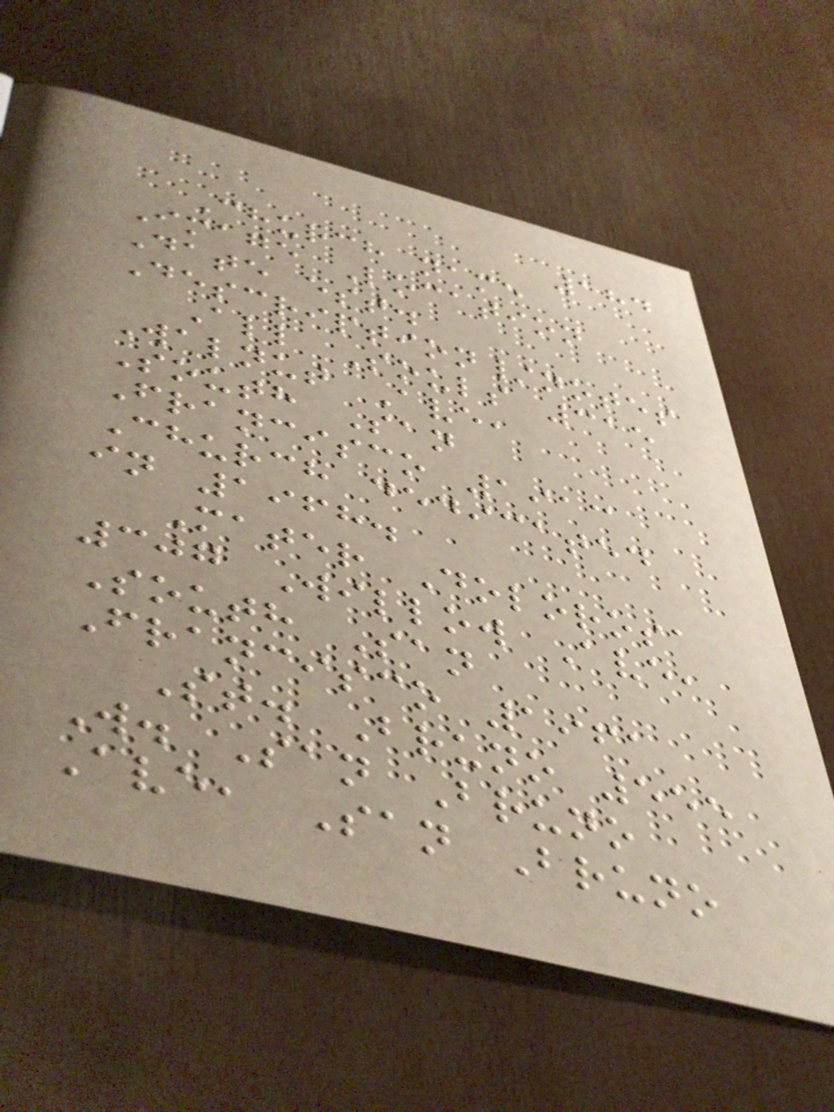184
Church name
Image Location
Date est.
Description/notes
All Souls 315
Walnut Ave,
South San
Francisco 1913
Church dedicated
in 1968.
Mater Dolorosa
307 Willow Ave,
South San
Francisco 1961
St. Bruno 555
W. San Bruno
Ave, San Bruno
